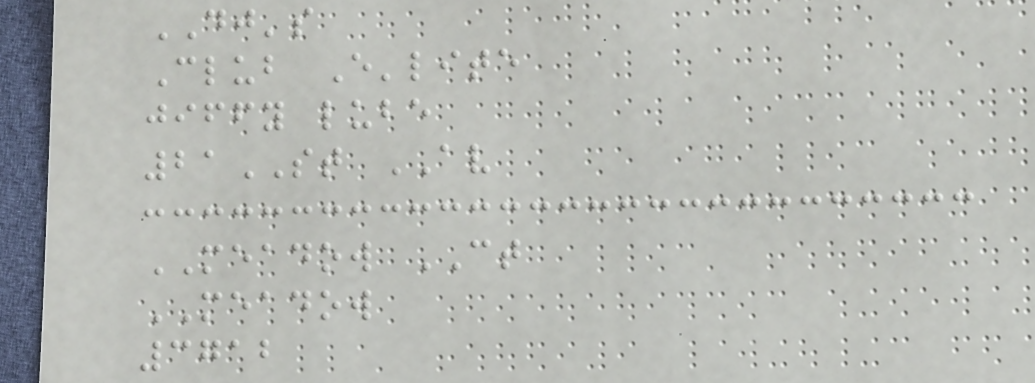DJ's
Club E'lite
jiffy lube
21ST AV
MEADOW CT
MEADOW
3712
